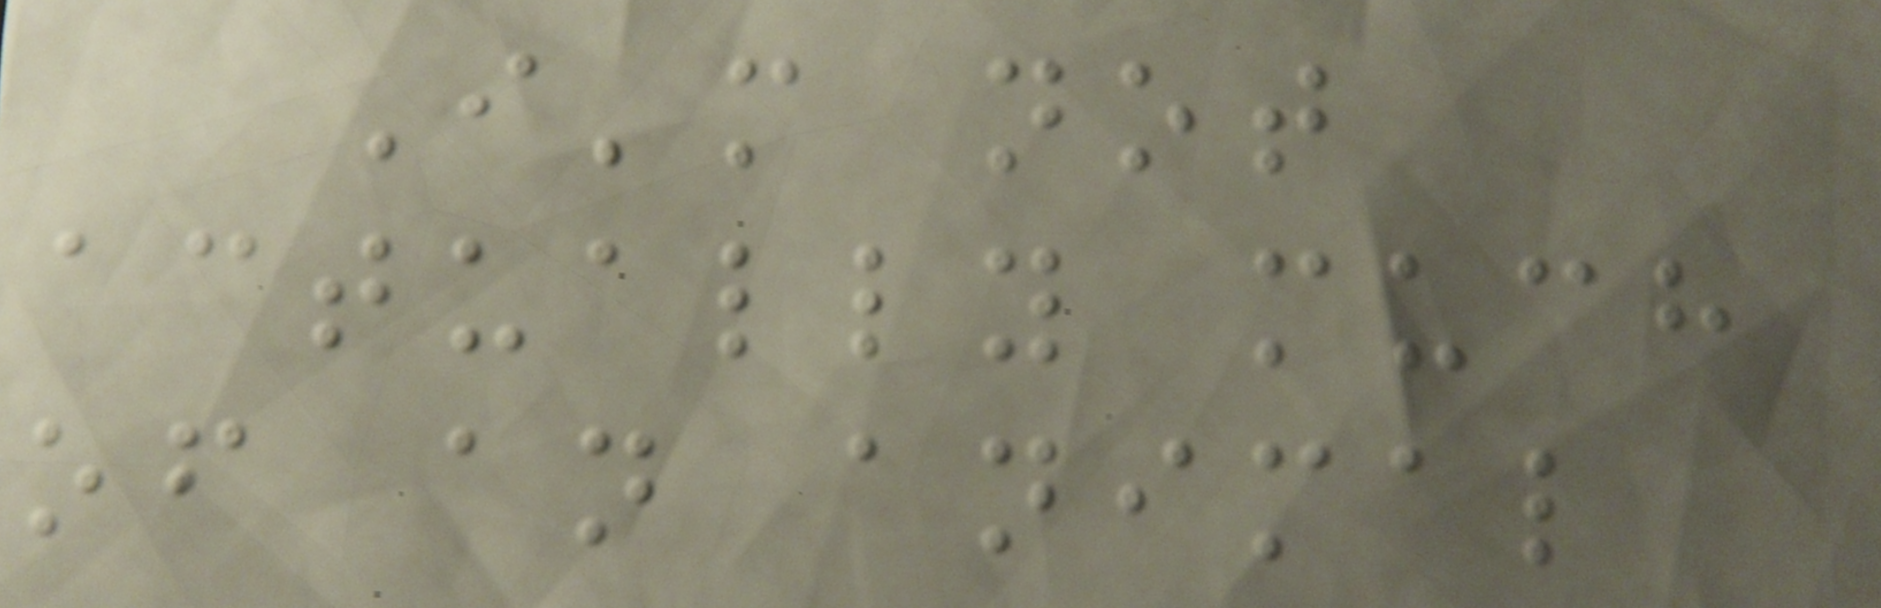I'm not
actually much
of an animal
